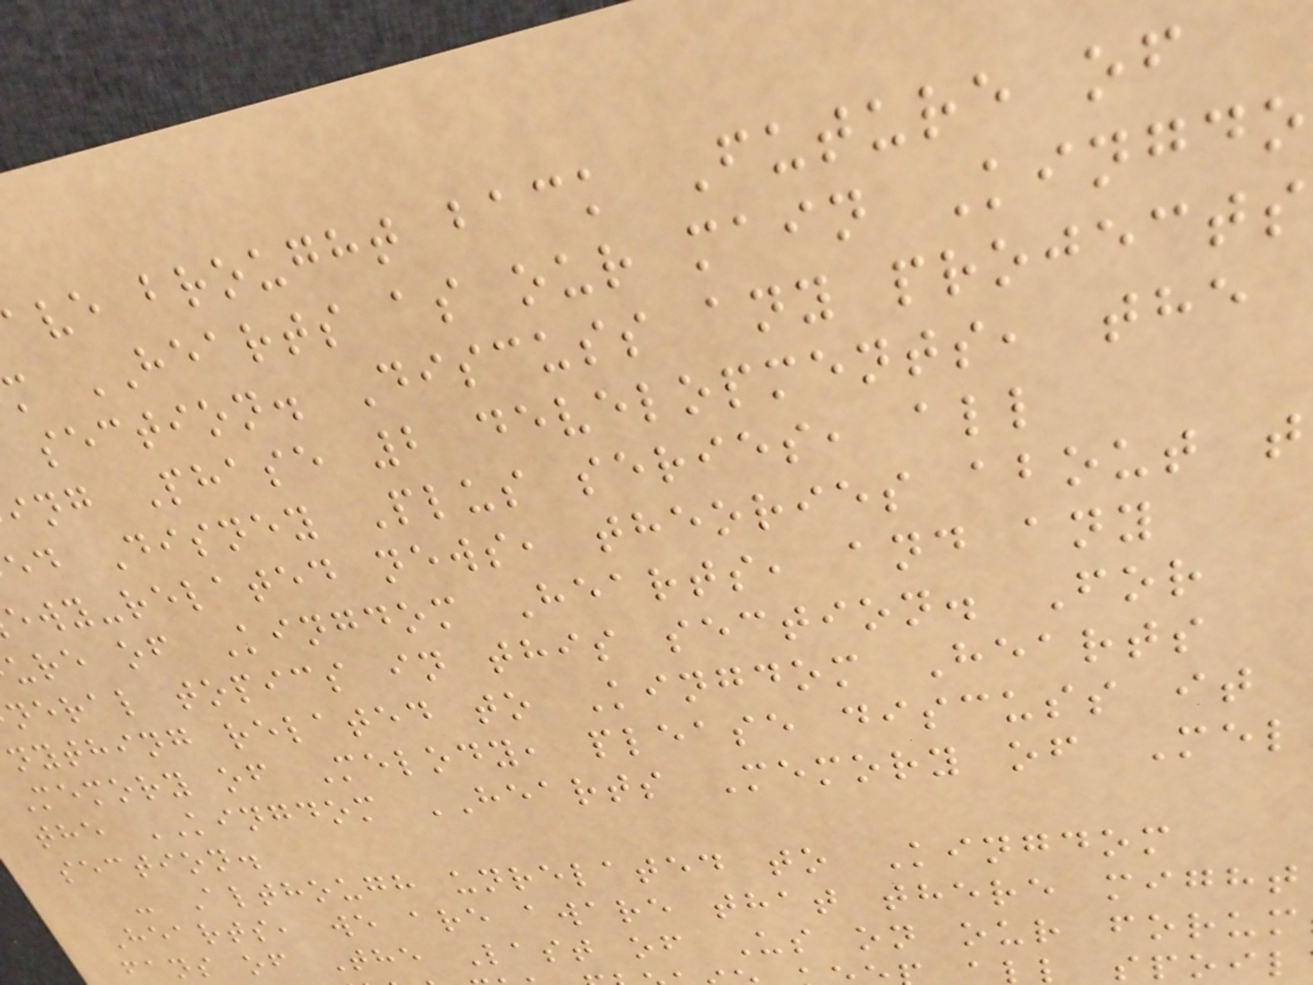ave brought back Future of
m HEARTS as our main Kingdo
section. Discuss any projects
ing Phase 2 developments, the
ed Disney Plus series, all
ewy-related news, theories about t
ure of Kingdom Hearts, and any
neral topics in this section. For
nything related to Kingdom Hearts
Memory of Melody, please discuss it
the KINGDOM HEARTS Memory of Mel
section.
- Although unrelated to Kingdom
Hearts, we are aware that there might
fans of The Last of Us on our forum
